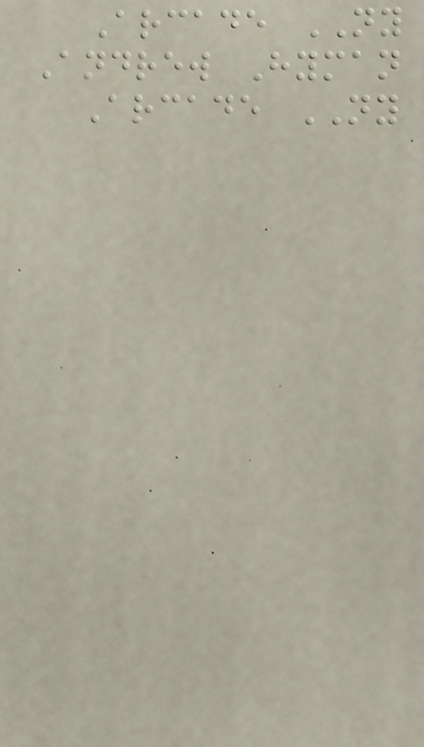Arcade NY
Andrew Hyman
Arcade NY
